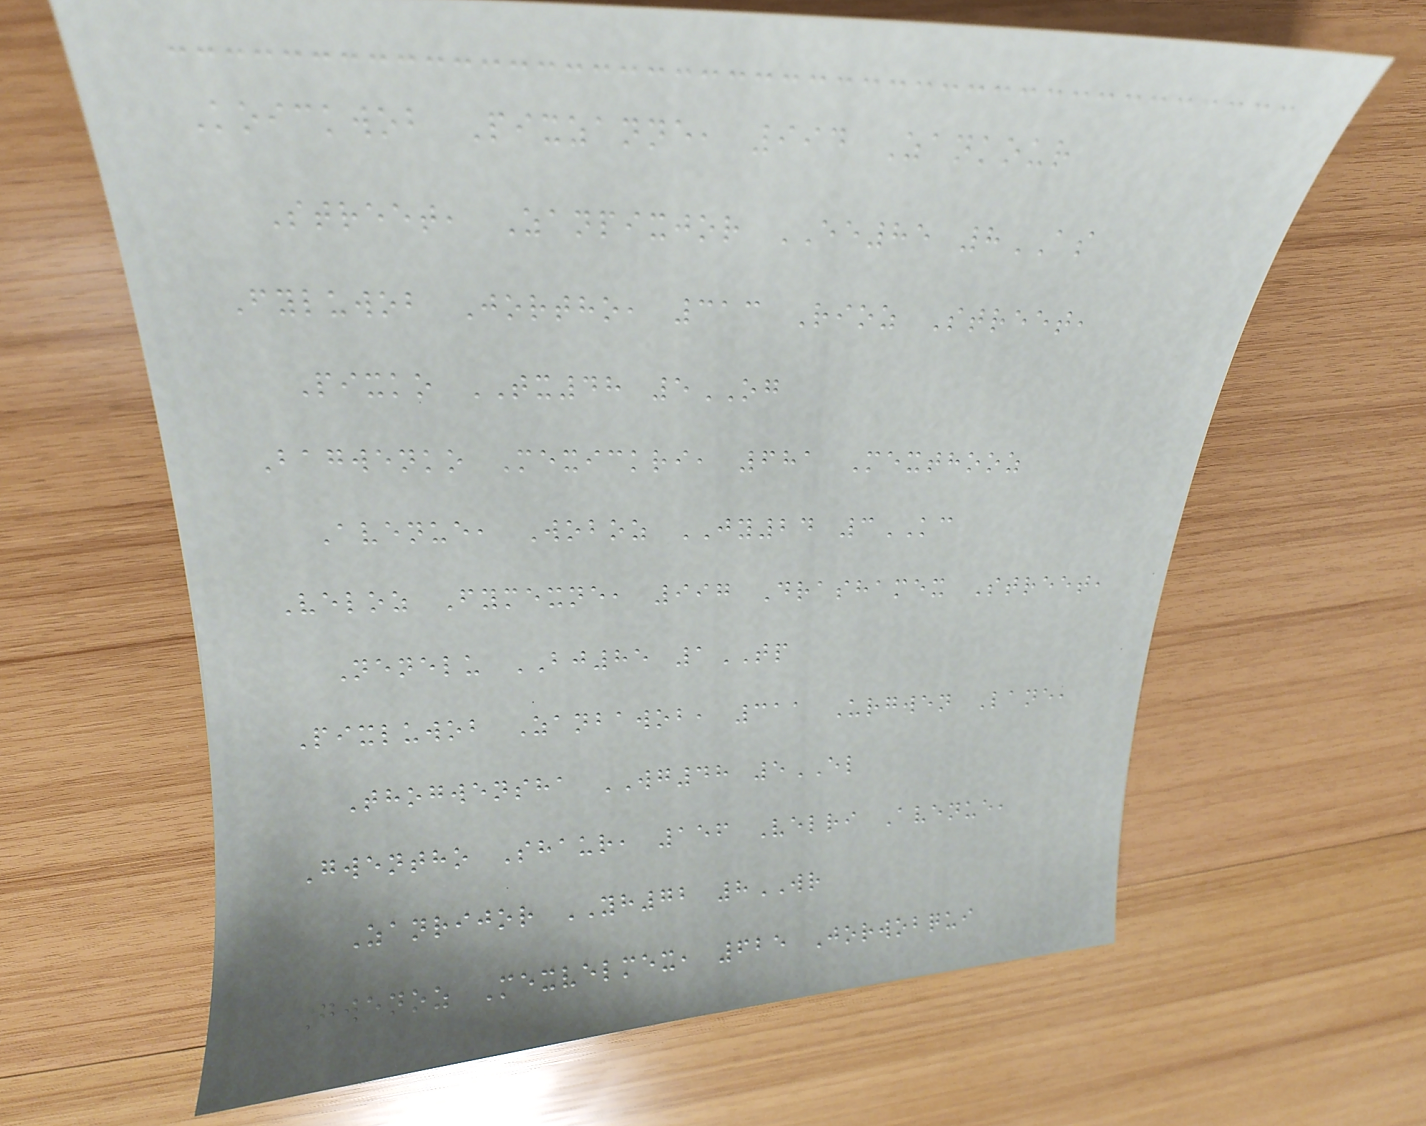Koickwob Pixzanne, 994 Zankour
Street, Zanpixjor EE85 8AS
Fyluwob Jortho, 313 Rioz Street,
Pixko TX48 5OG
Bagwenko Mexickri, 681 Mexthooz
Avenue, Woboz JY24 3KC
Veloz Fymexne, 997 Drashamex Street,
Nenelu BJ85 1TP
Pixluwob Zanbawob, 311 Urgwen Lane,
Thogwensha WG48 5EL
Gwentho Shaur, 156 Velri Avenue,
Zanrijor YH72 8WR
Gwenoz Mexvelmex, 625 Jorwobqui
